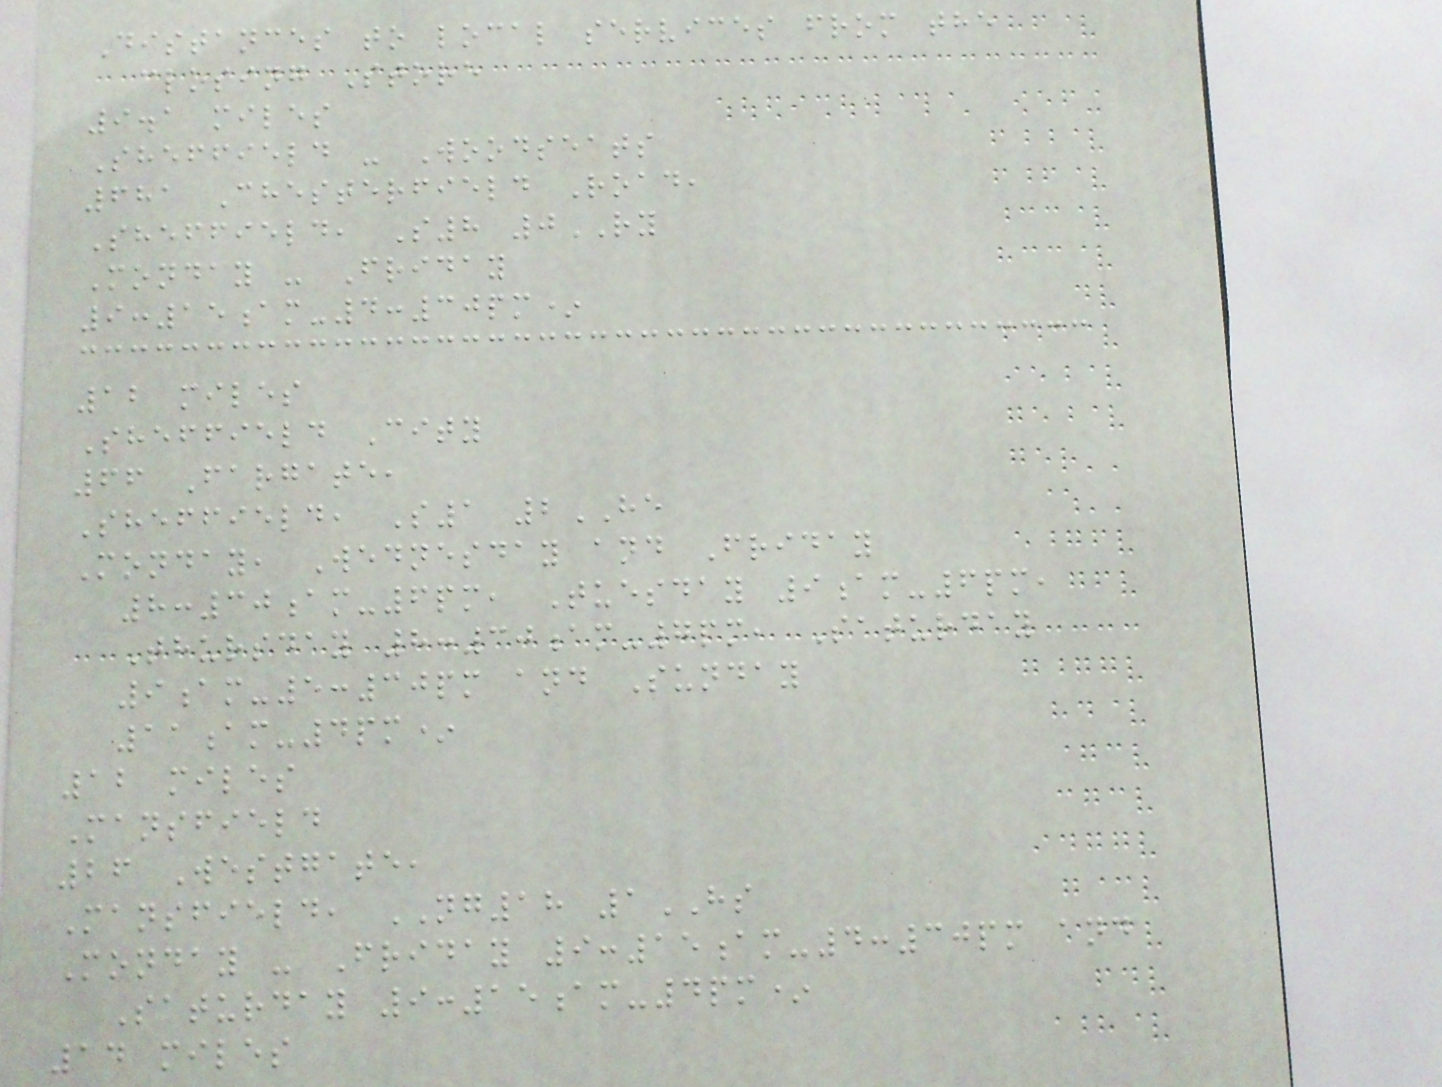Distances to local services from the
closing Store
9.1 miles
Sheffield - Woodseats
681 Chesterfield Road,
Sheffield, S8 0RY
Monday - Friday
9:15am-4:30pm*
12 miles
Sheffield City
66 Fargate,
Sheffield, S1 2HE
Monday, Wednesday and Friday
8:30am-6pm, Tuesday 9am-6pm,
Thursday 8:30am-7pm, Saturday
9am-5:30pm and Sunday
11am-4pm*
12 miles
Mansfield
26 Westgate,
Mansfield, NG18 1HS
Monday - Friday 9:15am-4:30pm and
Saturday 9:15am-4pm*
14 miles
